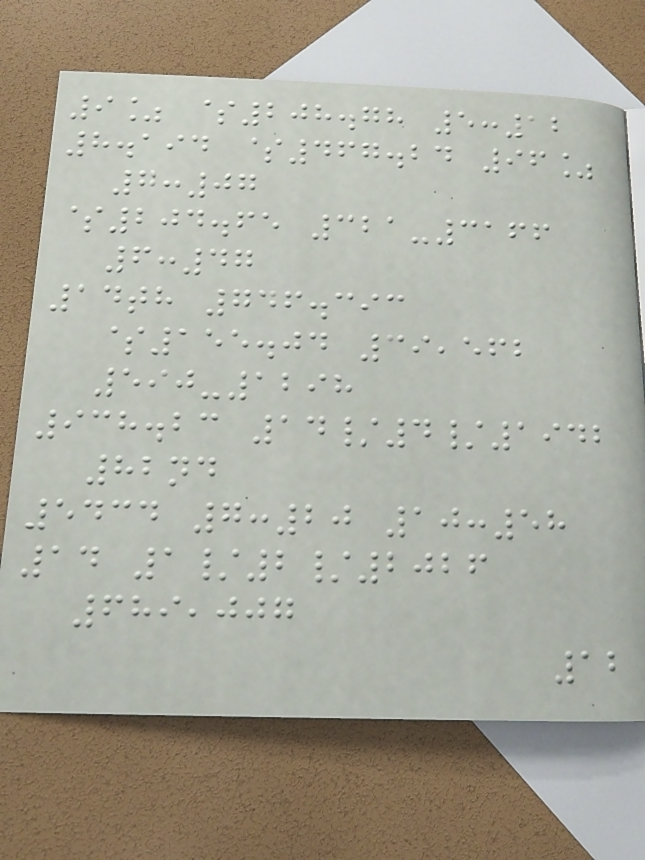9% $208.78 5:12
8.194 $467.24 96%
7:07
$204.65 321-3166
6:47
14th 746.393
$155.04 39,562
590-1298
938.23 14/4/1942
82nd
5434 7:20 10:58
14 1/2/2026
689,007
12
